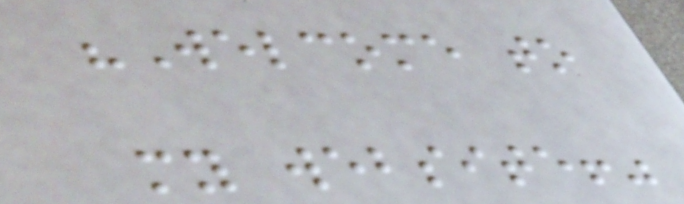"Welcome to
my website!"
